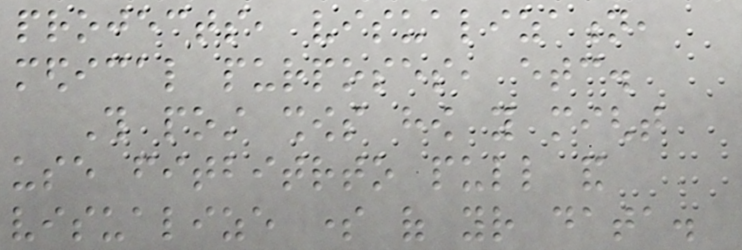projects, visualization,
medical purposes, etc.
This post shows how you might
use fitbitrto pull and
visualize some of your data.
